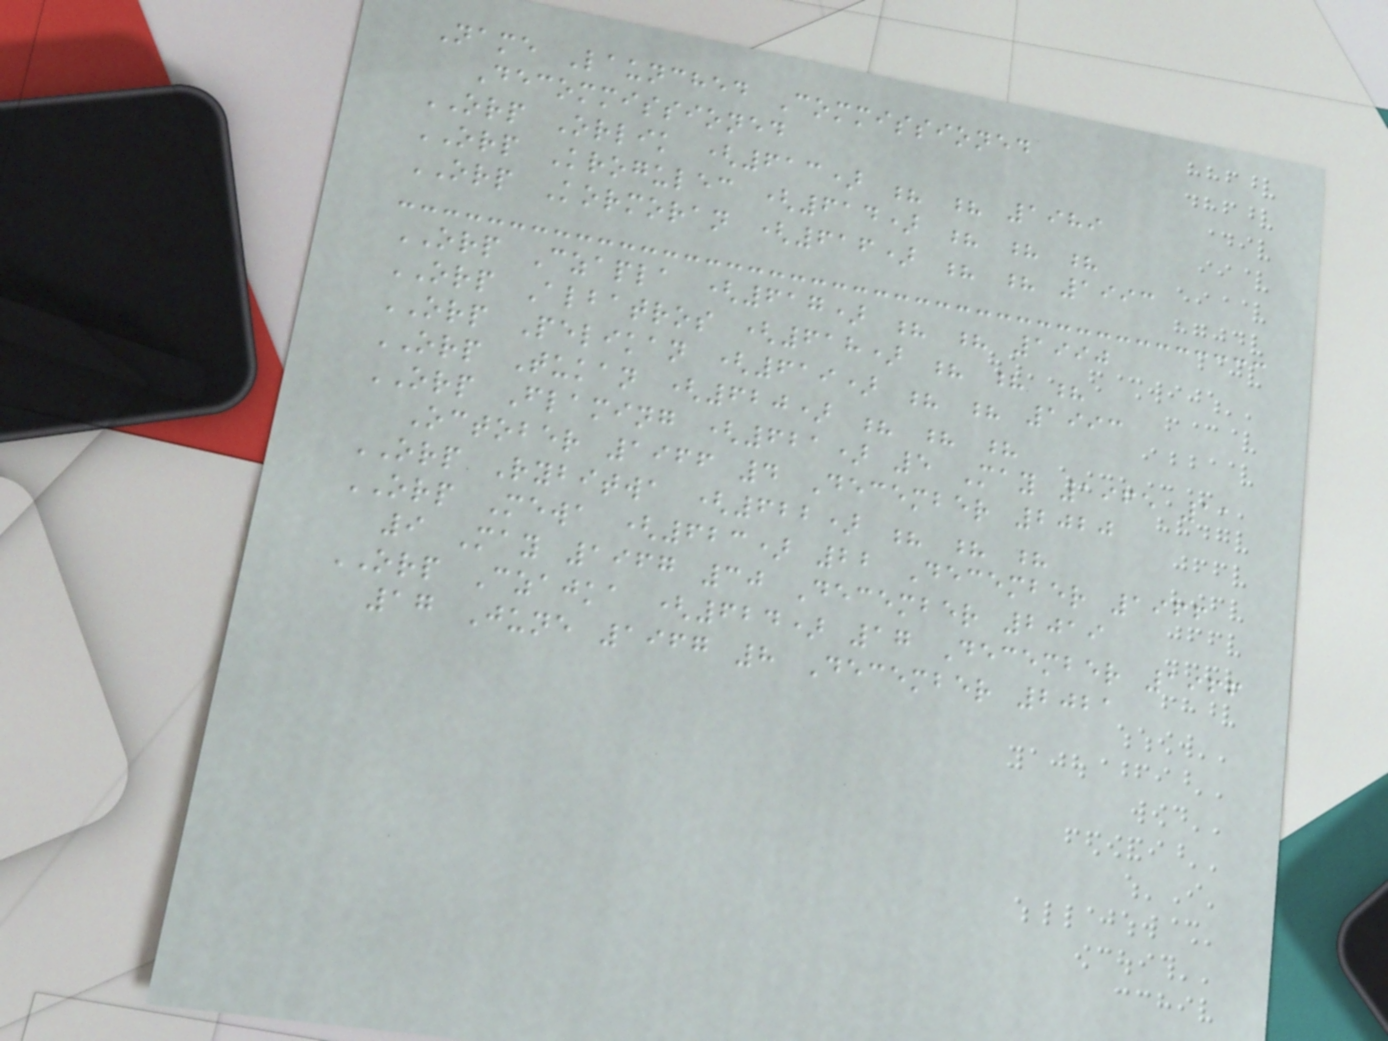Name Launched Commissioned
Decommissioned
ORP Orlik (613) ? ? 1989
ORP Krogulec (614) ? ? ?
ORP Kormoran (616) ? ? 1993
ORP Czapla (617) ? ? 1990
ORP Albatros (618) ? ? ?
ORP Pelikan (619) ? ? 1993
ORP Tukan (620) ? ? ?
ORP Flaming (621) 5 May 1965 11
October 1966 4 December 2020
ORP Rybitwa (622) ? ? ?
ORP Mewa (623) 22 December 1966
9 May 1967 30 December 2019
ORP Czajka (624) 17 December 1966
17 June 1967 8 December 2021
